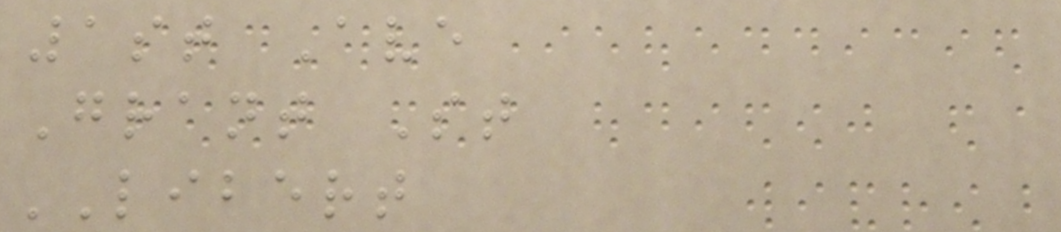1st Ave
Grant St
LIBERT
